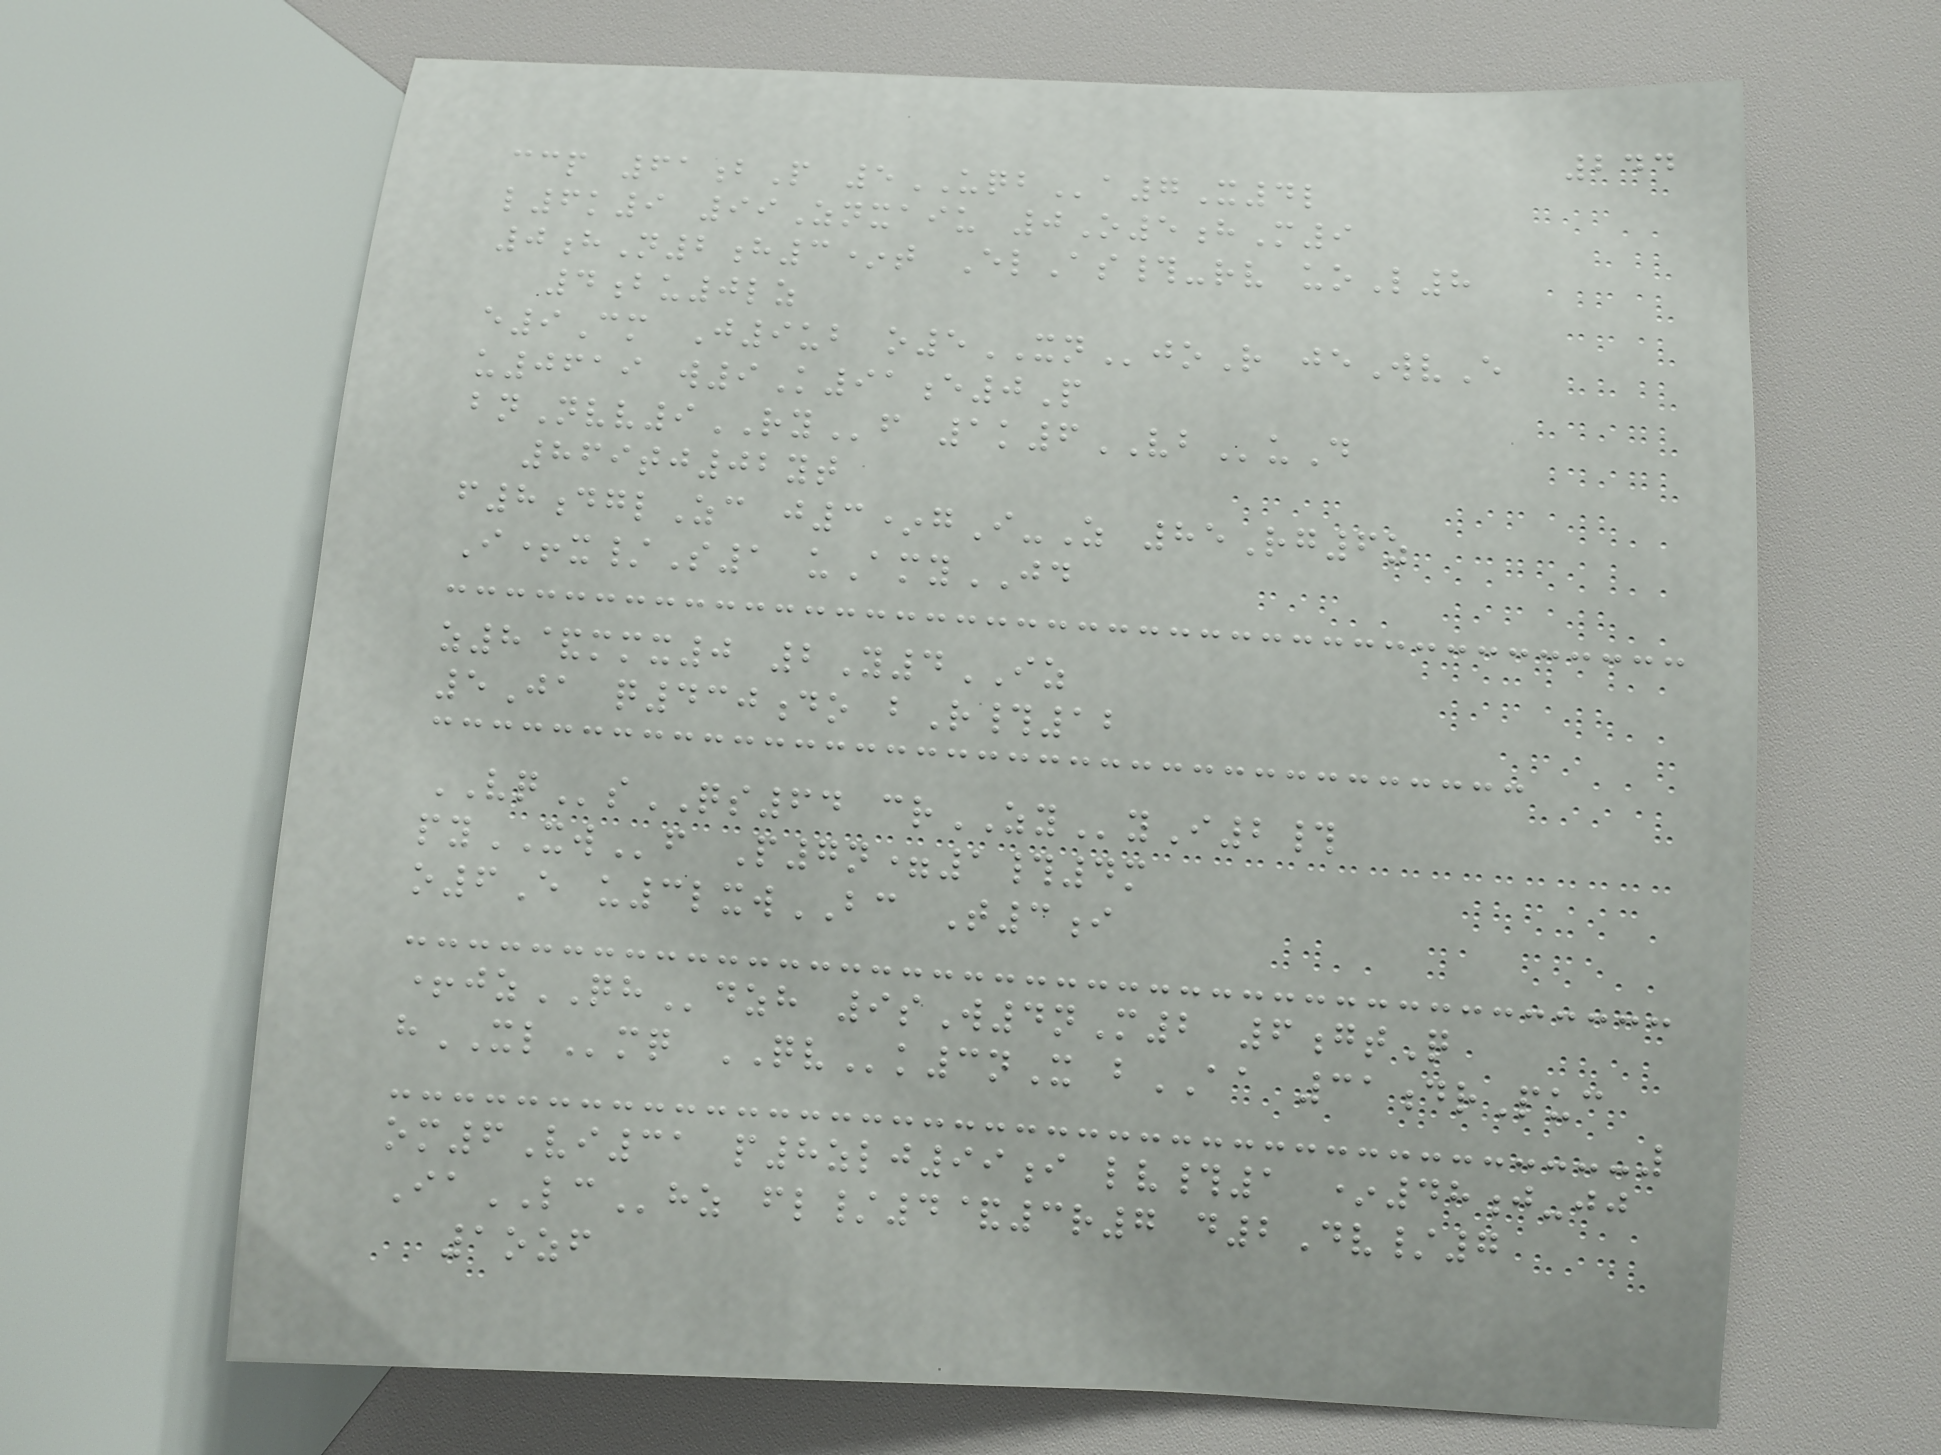244
ccp 61bP 5UQBa7X4l
l6k9 99Znxaiu 0O5hM9
0hN2h3*t ElAs#-rv uoL8
4bu0lz
e9Cm J9ub o5XNjoR jeWvE
u0619 w9K91e0P
bnNvv9RYf 1k6VBuD
869tj02yt
f8dglZc j3*gI-Z 85Rg6z
I+x/S1 uAmyJD
z8&mmx0 2Y4IZ
5Ja q430do bR#12
VQsQS64 crZYyI2#
pyXWf P7n=1#4m
o6E u3lxwBC T3i
+jzQHdzh 9sW4nM2 6gtQ
hXLmq QVk3nX bAA 31drPuc
om6Vi31 p8zlj99i lv#1 *48j-jj
IaLChz fl/4&3r7 d2Dv/7
1ozf
